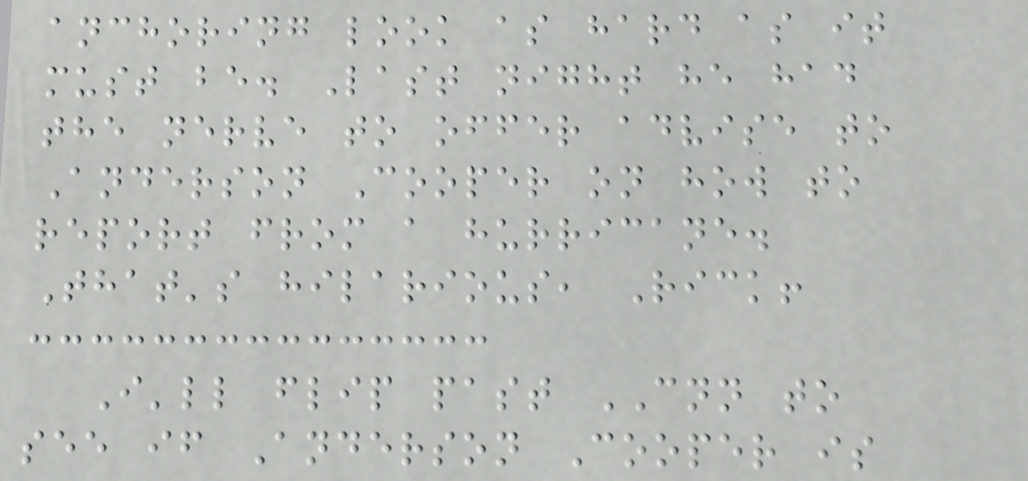anchoring look as hard as it
must be. Last night he had
the nerve to offer advise to
Anderson Cooper on how to
report from a hurricane.
That's hilarious, Rick!
I'll flip past CNN to
see if Anderson Cooper is
